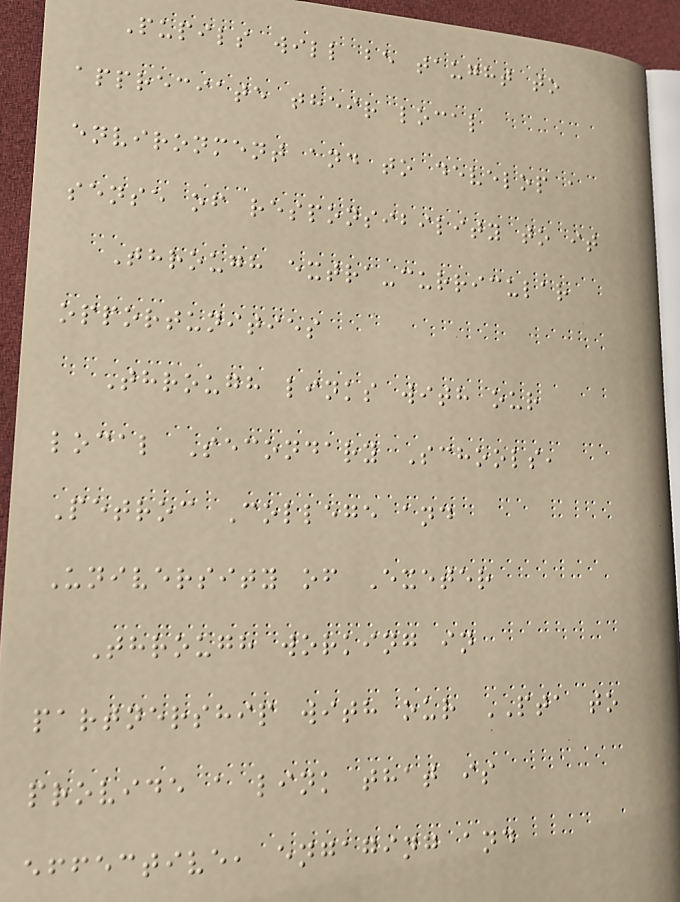Pupils will be taught to
appreciate their local
environment and to develop a
sense of responsibility to it
Through extra-curricular
opportunities
Through links with our
local Secondary Schools,
Petroc College and
University of Exeter
Through working in
partnership with our PTA to
provide a link that is
effective, engaging and
